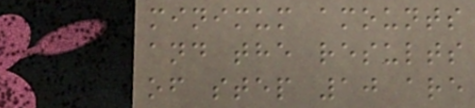minimum amounts
and the results
of step 10 are
